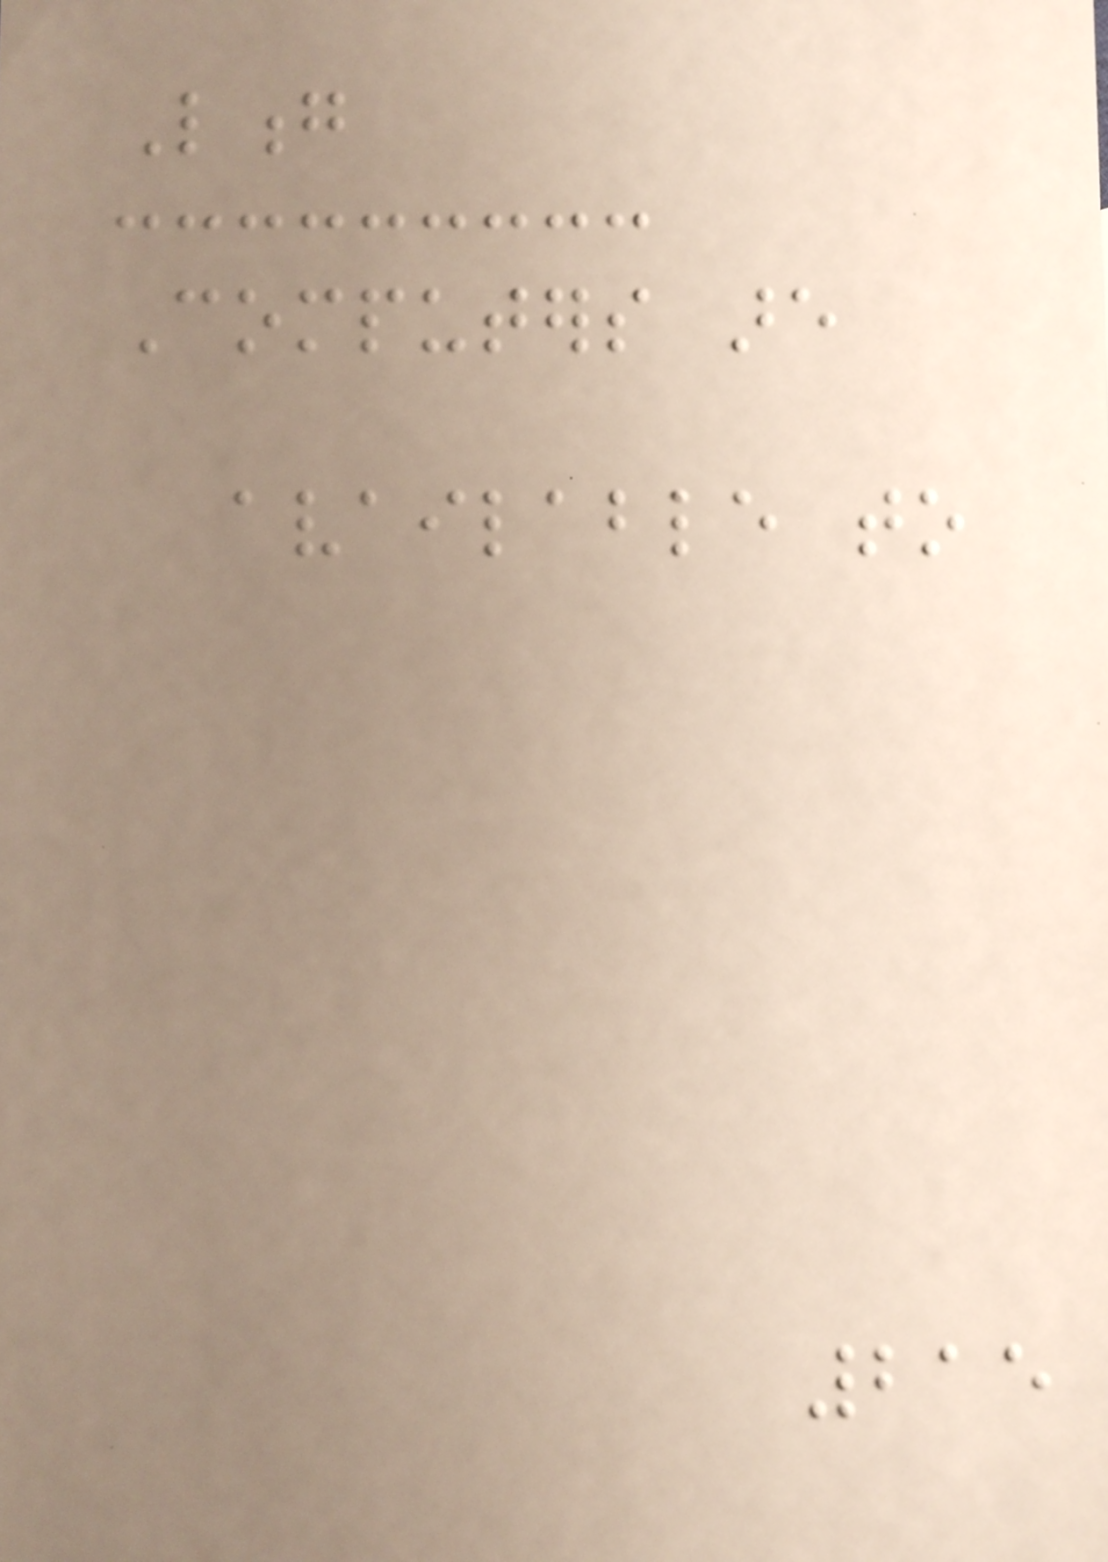Long
Computers are
available to
215
